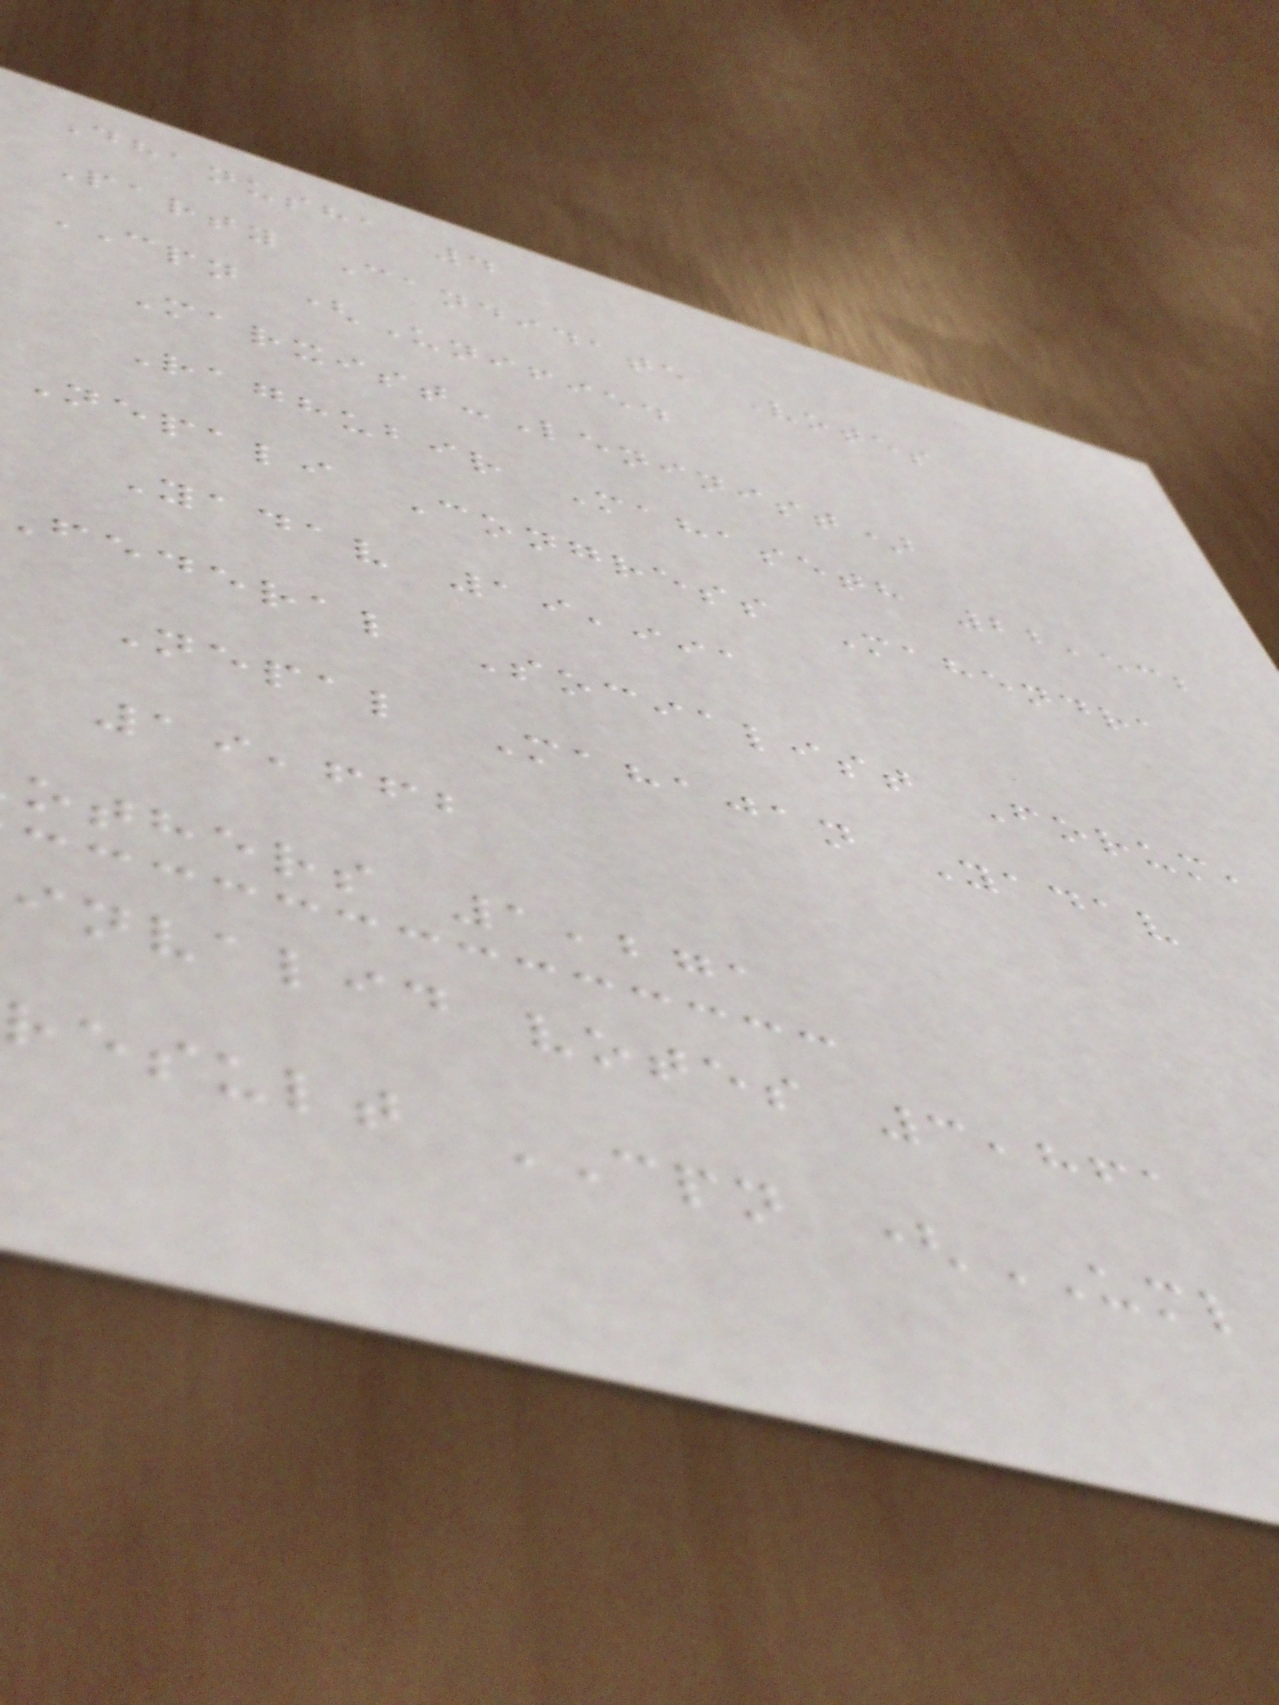Dhanusha 4
Party Candidate Votes
CPN (Unified
Marxist-Leninist)
Raghubir Mahaseth 22,532
Nepali Congress Mahendra
Yadav 19,991
federal Socialist Forum,
Nepal Mahajan Yadav
19,662
others 1,271
invalid votes 3,861
result CPN (UML
